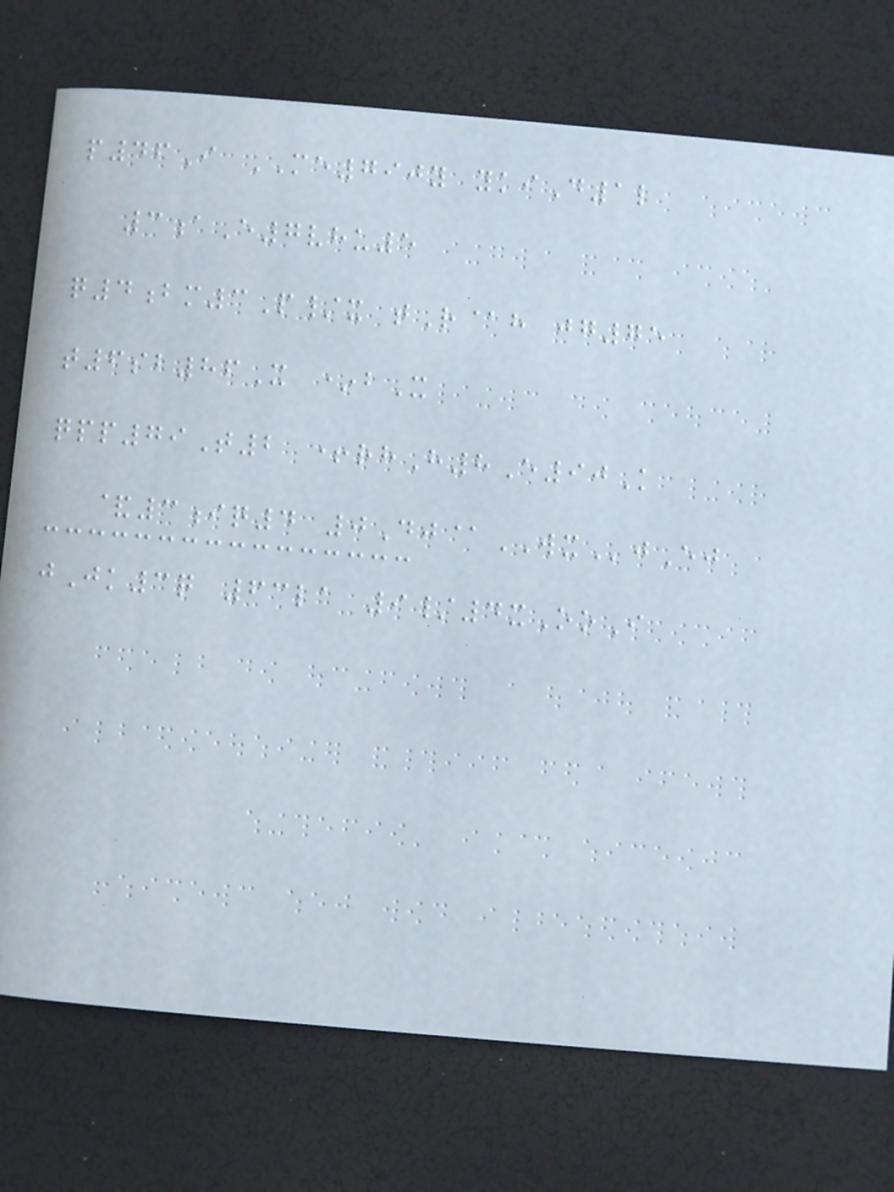p46I ME790y ykiD1l
3aE7vhu5
q4bm3P/x tR@h jg75
t6sb86X *bX
qpp79T2 +rhH8E90K
&3iq4 0Dj@WXjEj
jJk3q 63la 9/4xOoI
